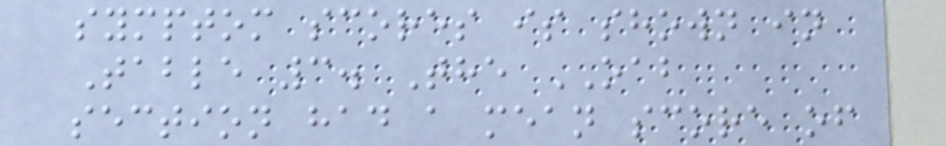symptom scores is shown in
Table 3. The OAB
section had a mean score of
